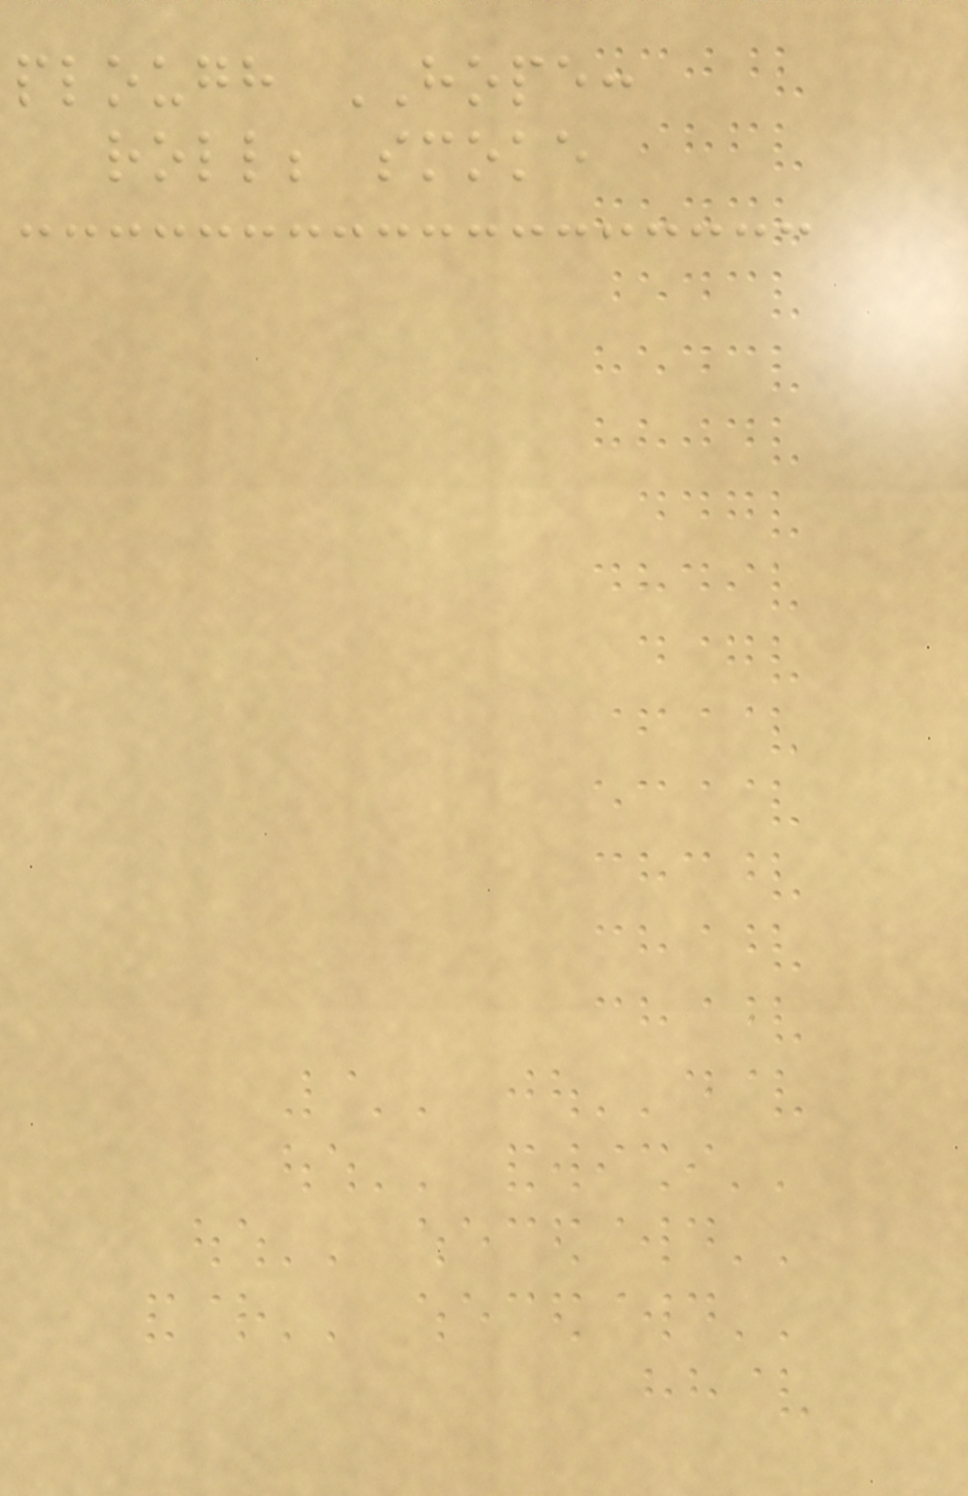plough HOPE:
roll; smoke
